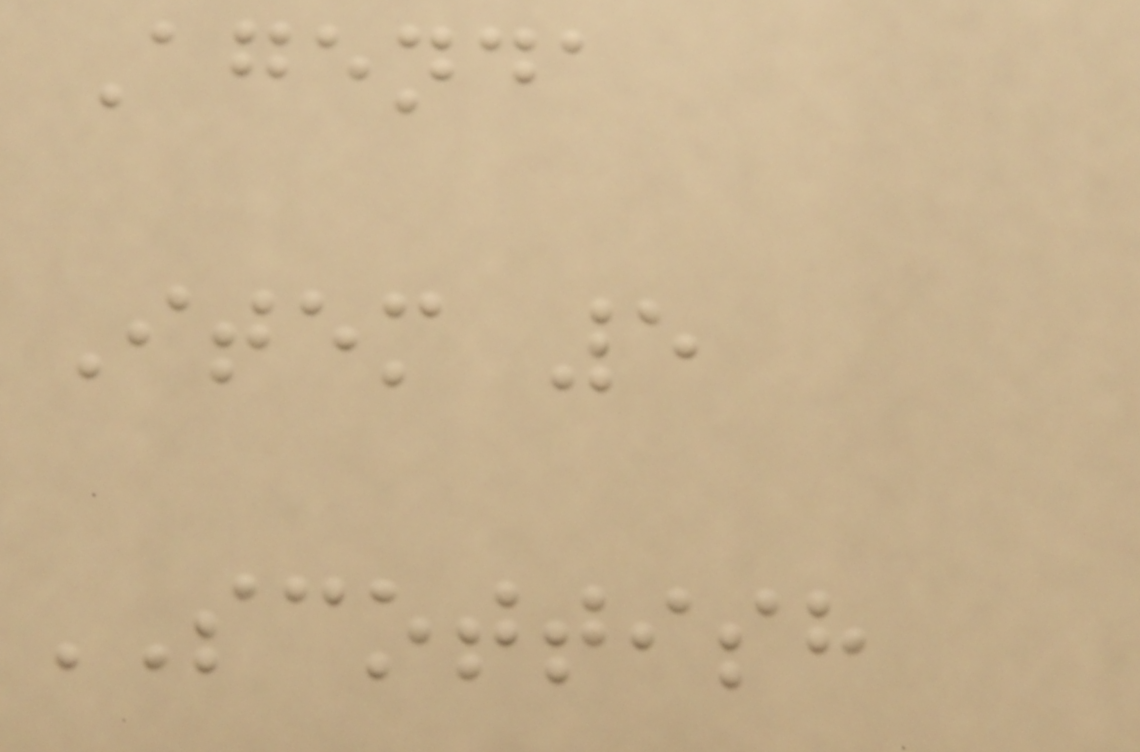Agenda
Item 5
SCOTTISH
